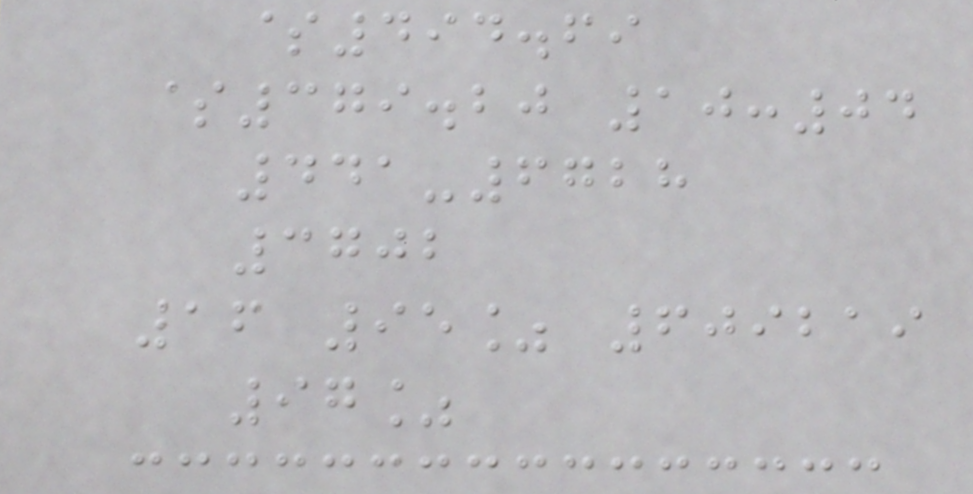$494.69
$379.20 10:04
441-6728
3702
16 95% 609219
97%
